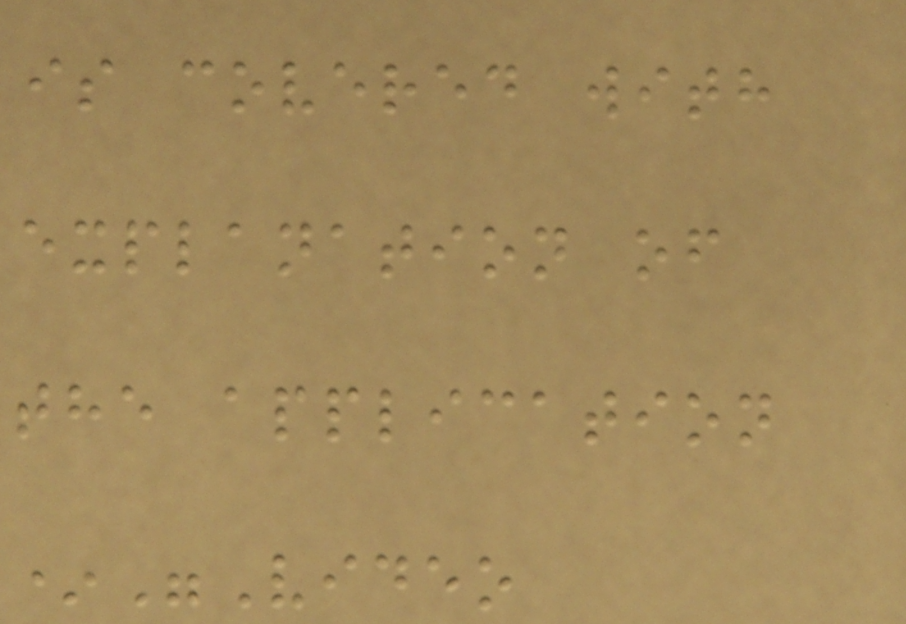is covered with
explanation of
the application
*"Video
